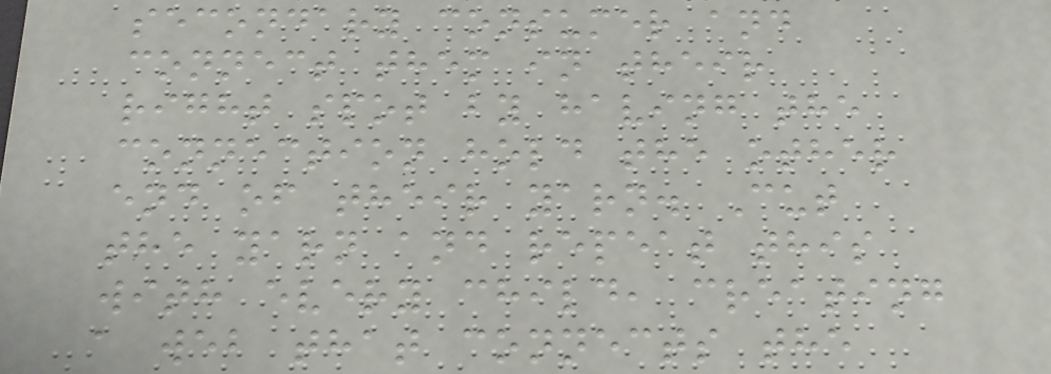secondary consumer and
connect them in their
right spot by having the
connection hold the other
end of their yarn. Cut
the yarn and repeat this
with every child, creating
a web that connects the
